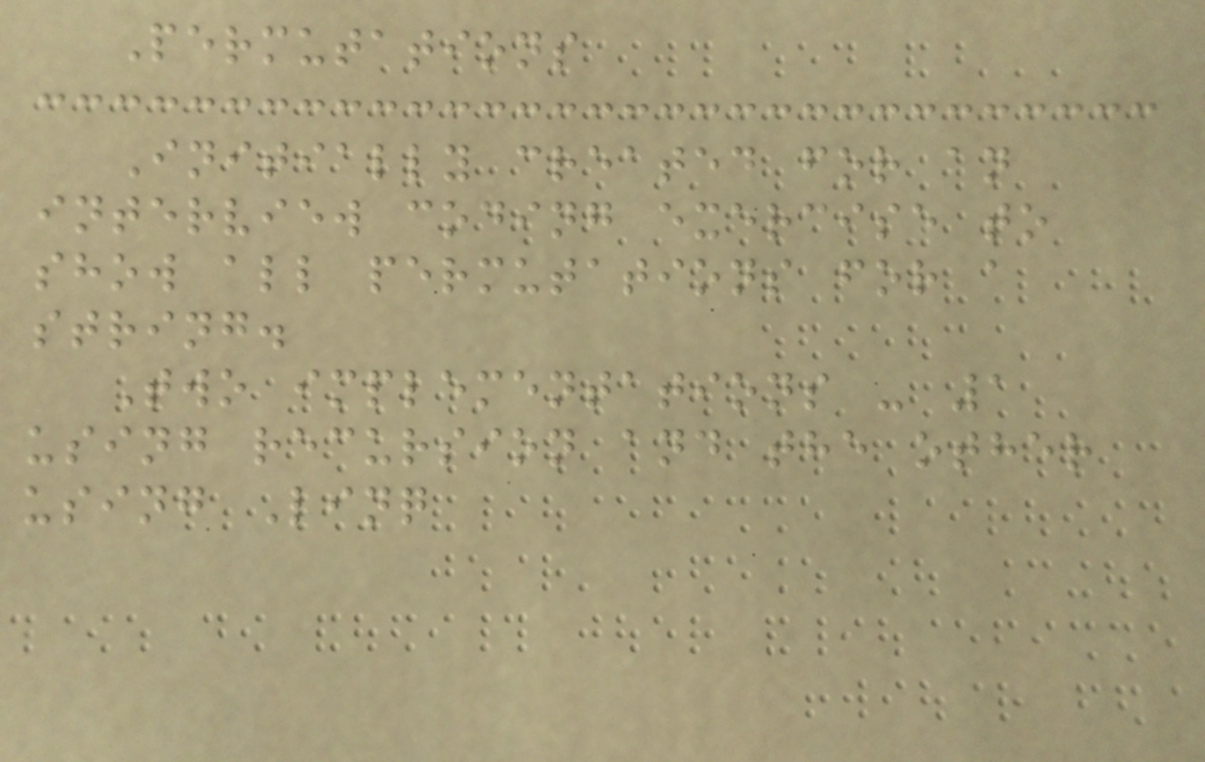Permutations
Initially created for an
interview coding exercise to
show all permutations for a
string.
Two implementations - 1
using recursion and the other
using Linq
